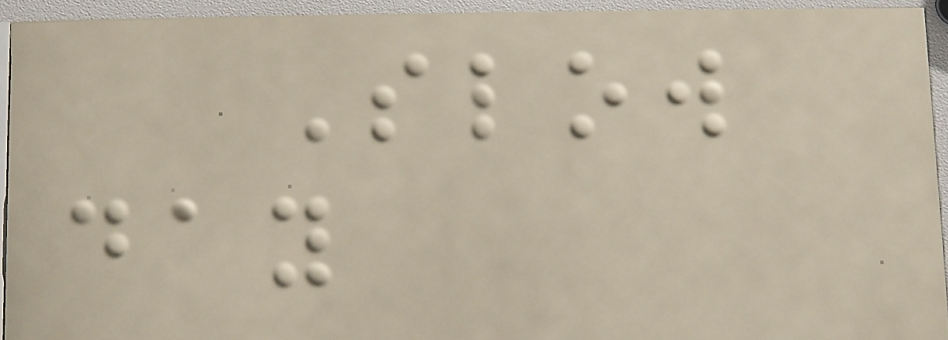Slow
day
